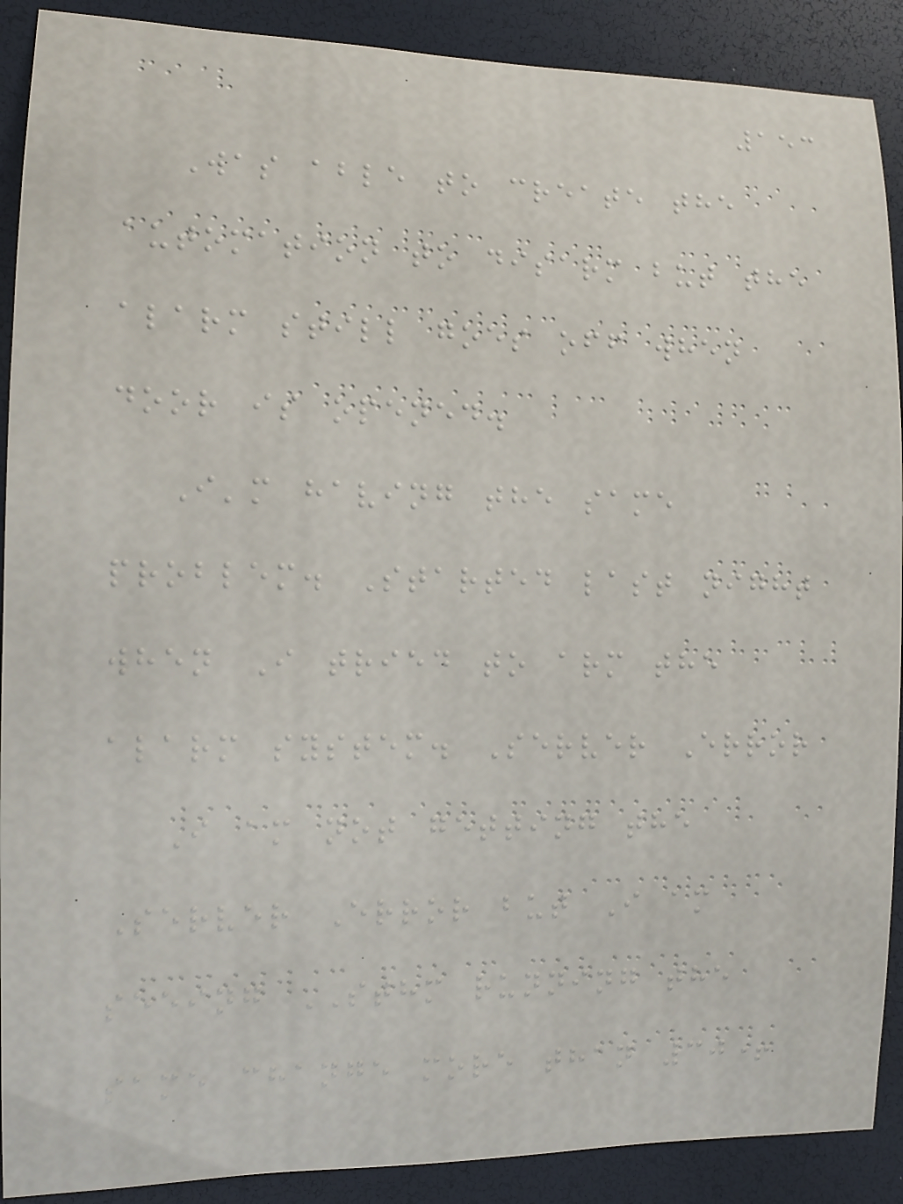153
Was able to create the
automation to disarm but the
alarm still goes off when
door is opened.
I'm having the same
problem. Started last night
when I tried to arm the
alarm system. Server Error
I am not getting the
Server Error but I am
seeing STHM running the
same change more than 30+
